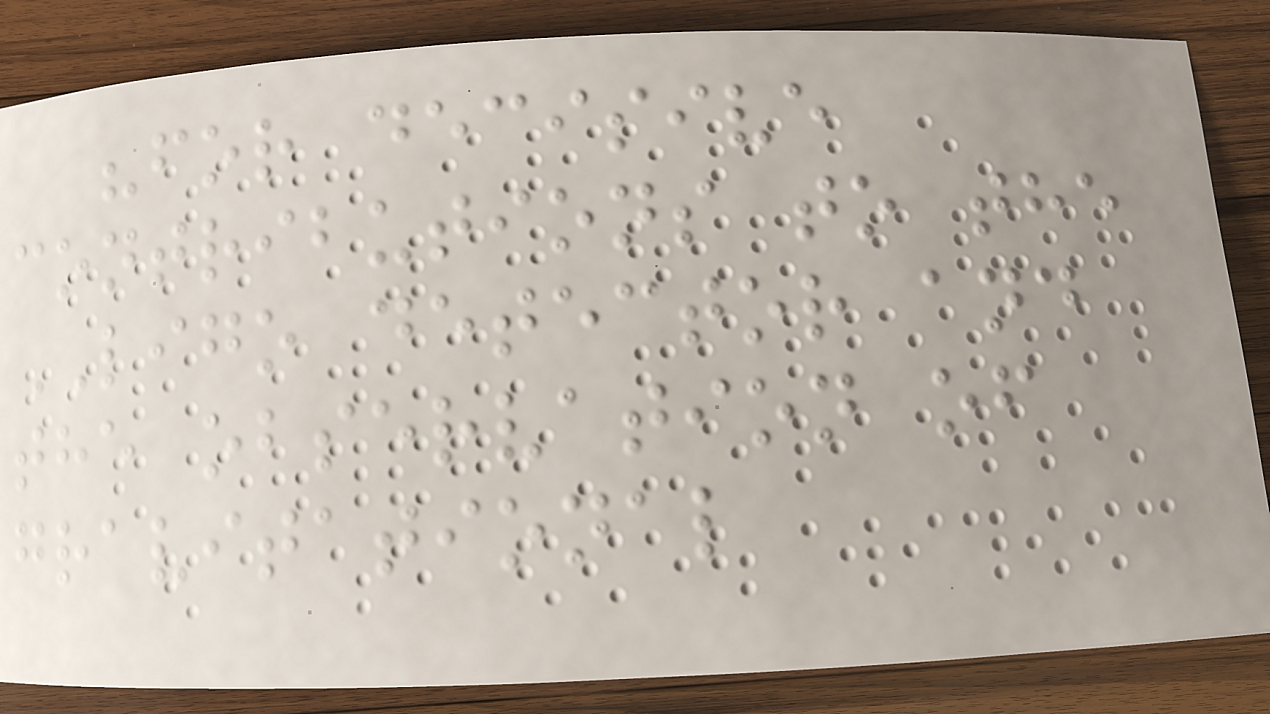"for decisive
contributions to the
LIGO detector and
the observation of
gravitational
